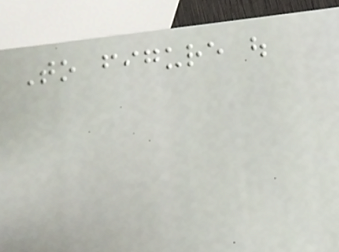To figure out
